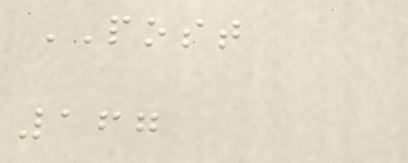POST
167
